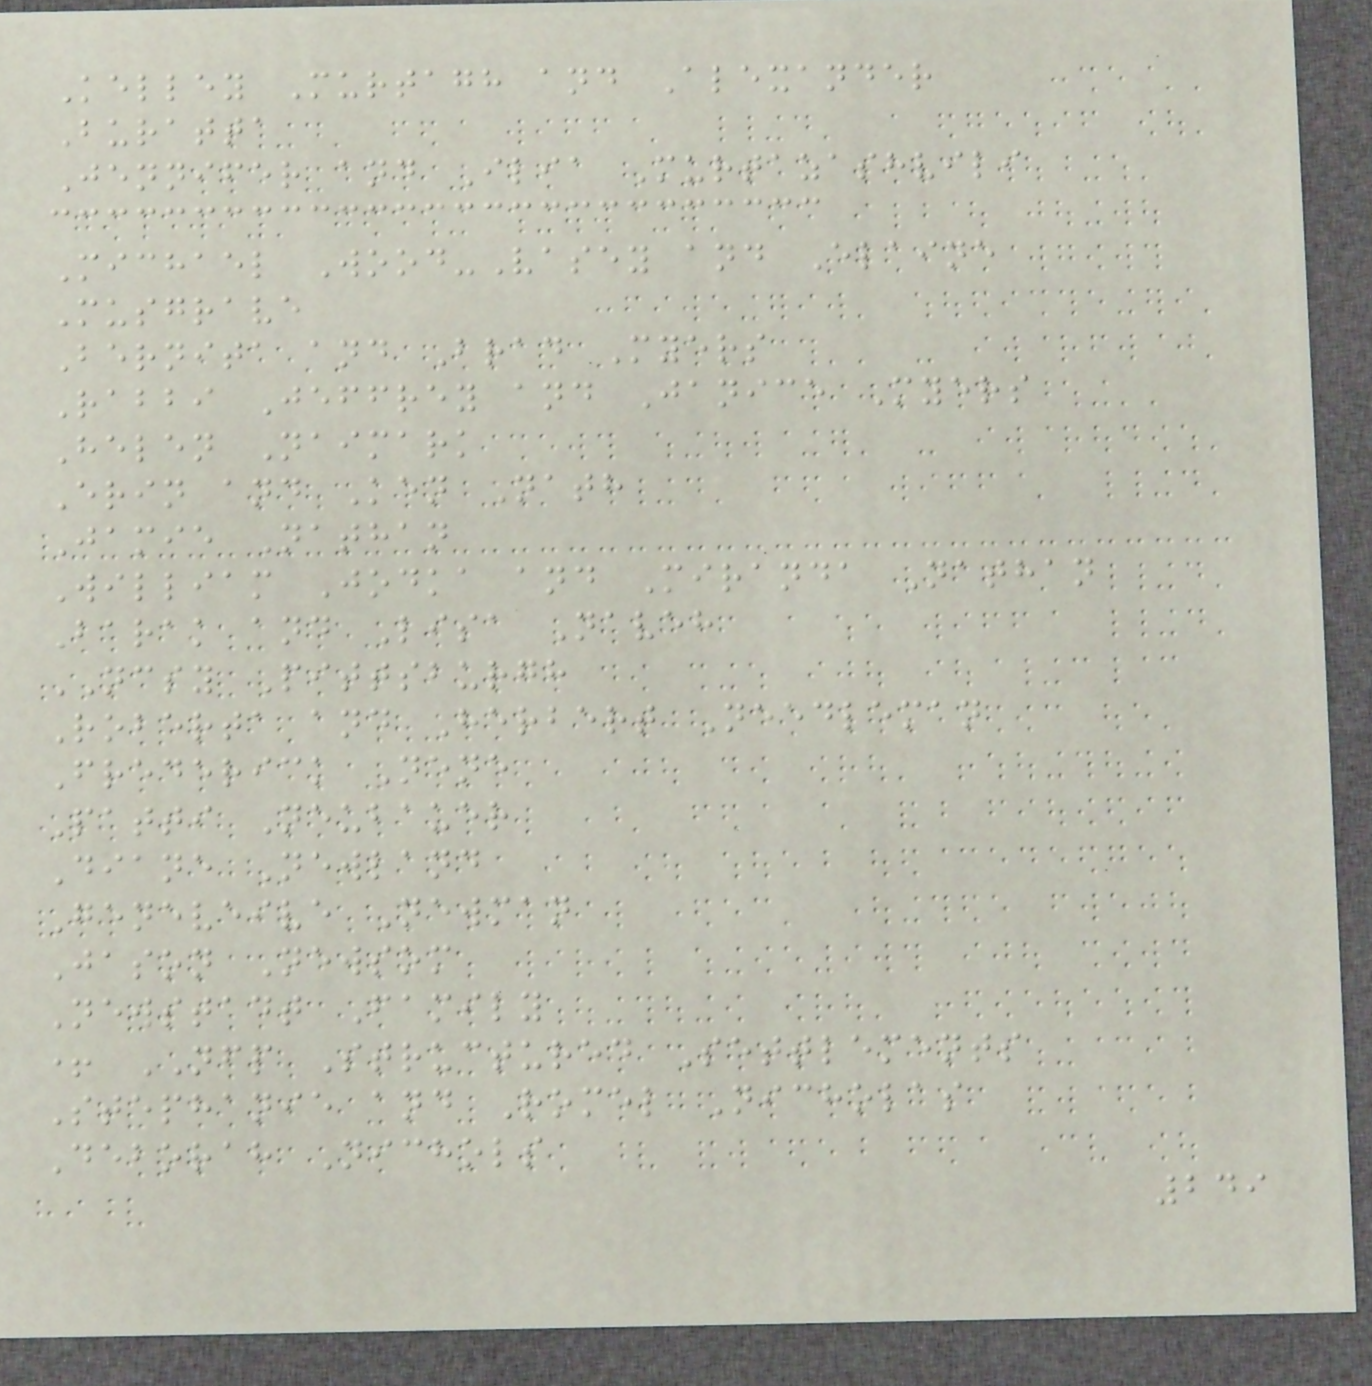Kelley Murtagh and Alexander
Buratta
Jennifer and Ilia Murtazashvili
Michael Wood-Vasey and Elaine
Musgrave
Bernita and Brad Myers
Rabbi Jeffrey and Janice Myers
Helen Naimark
Erin and Ken Nath
Jamie Nathan
William Jodka and Miranda Nathan
Barak and Lisa Naveh
NCSY Pittsburgh
Roberta and Herbert Needleman
Frederick Nene
Patti Neubauer
Diane Newland
Geneveive Newman
Jason Newsom
Newstadt Family
+ NFP Structured Settlements
Stephanie and Romel Nicholas
Deborah Nichols
249
